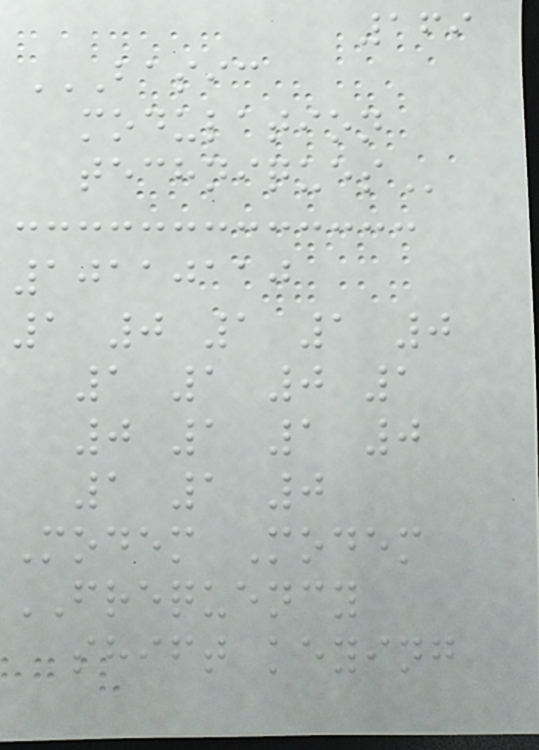169
BASIC
MODULATION
TECHNIQUES
10110110
1 0 1 1 0
1 1 0 1
0 1 1 0
1 1 0
Modem Modem
FREQUENCY
shift keying
